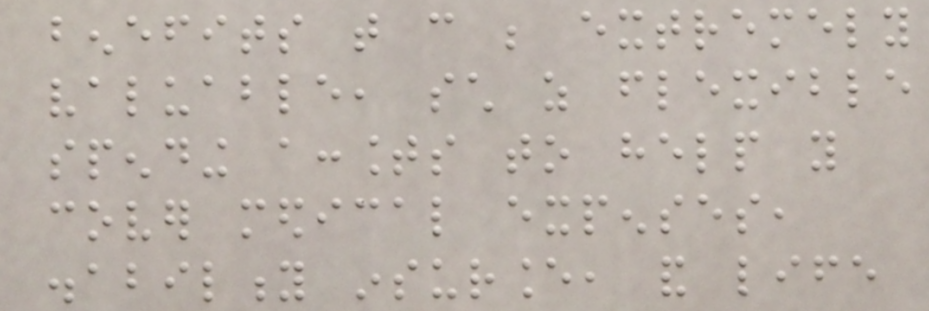benefits that can be extremely
valuable, such as flexible
spending accounts to help you
cover medical expenses,
disability insurance, and life
